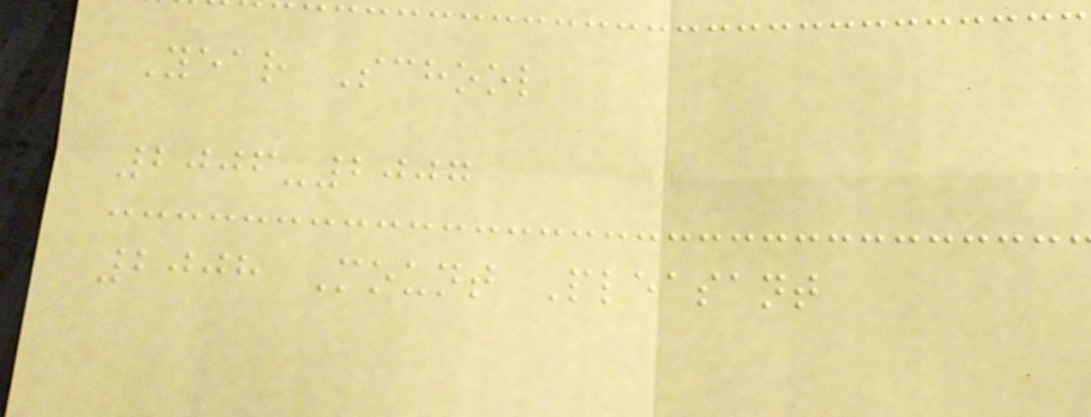Year School
2006-2007
2008 Mount Pleasant
